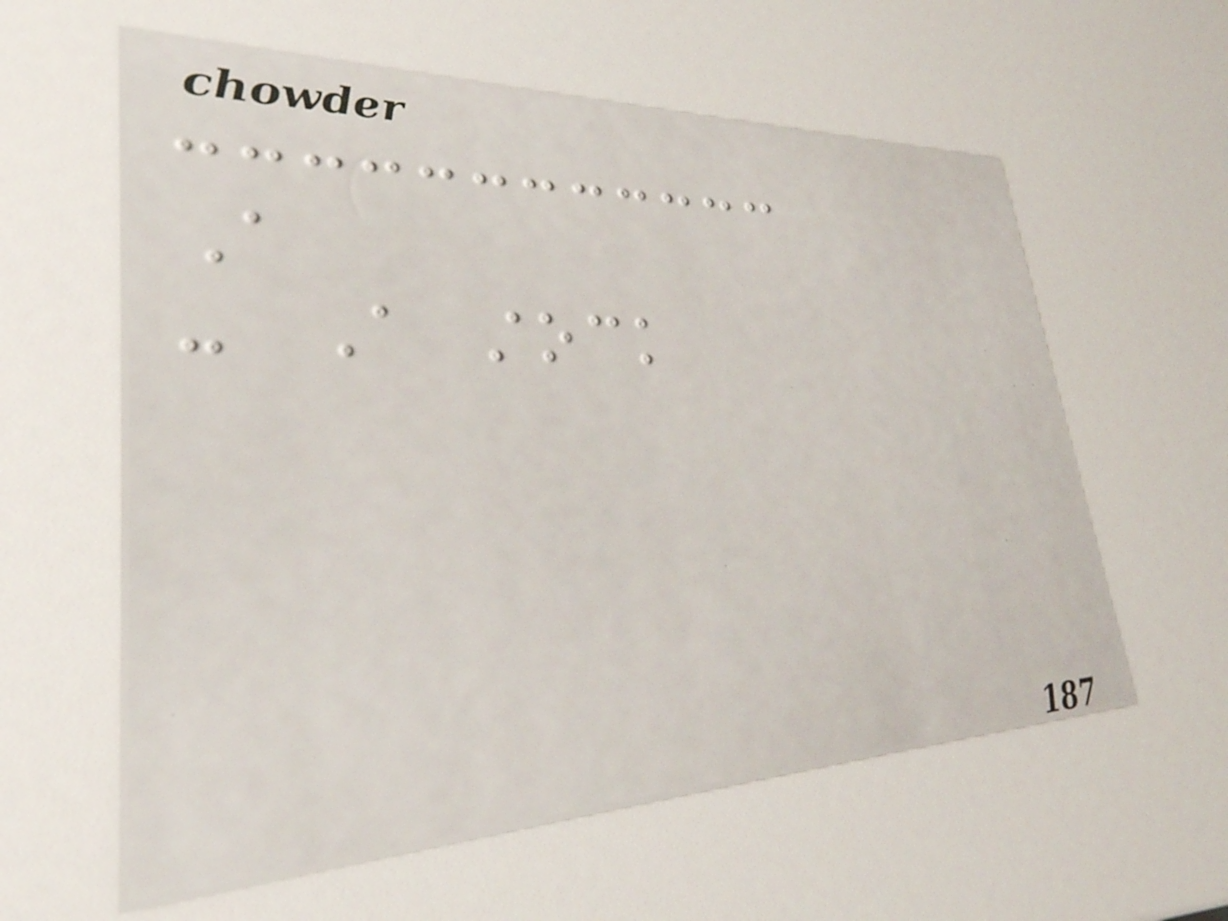A
- A stock
